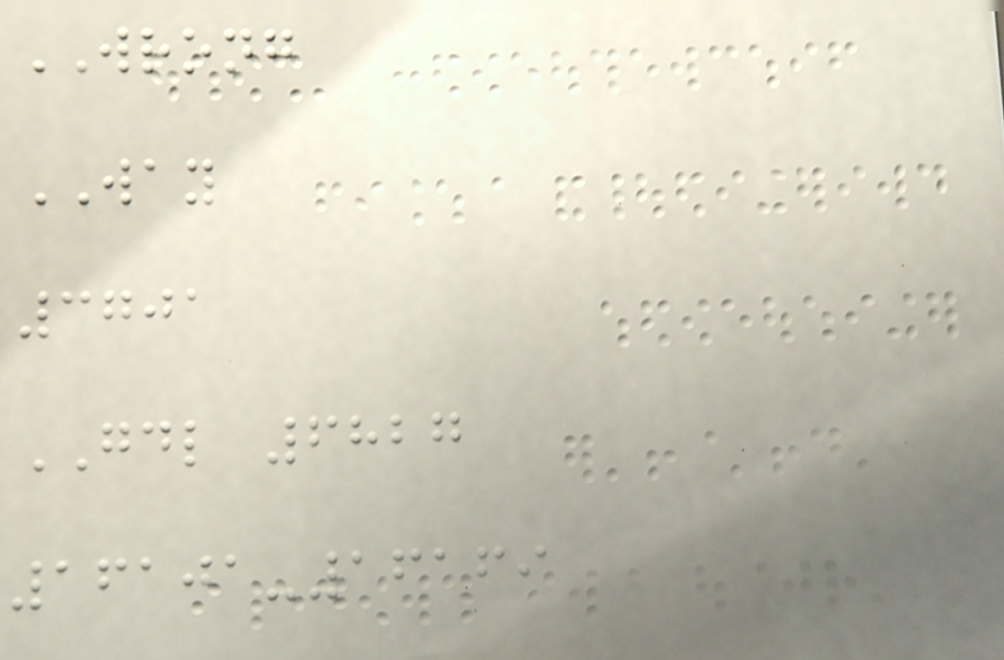WRONG
WAY
3701
GDL 6827
16101-16169
